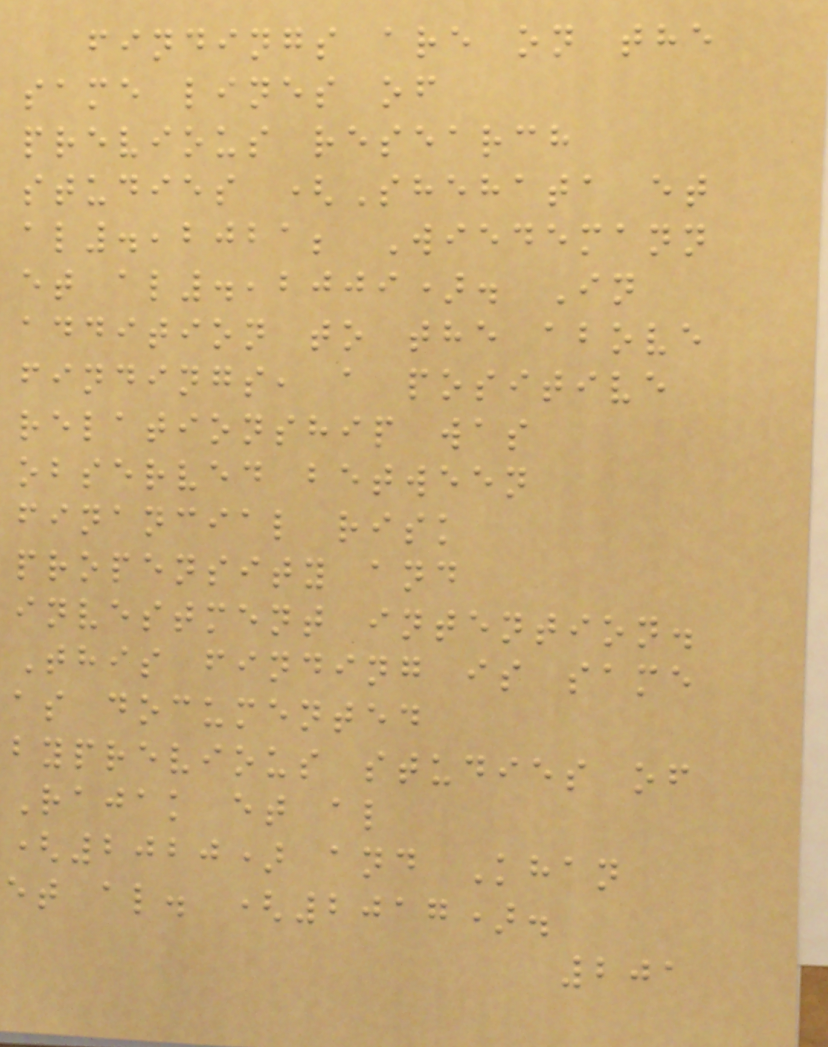findings are on the
same lines of
previous research
studies (Shehata et
al.,2021; Wiedemann
et al.,2009). In
addition to the above
findings, a positive
relationship was
observed between
financial risk
propensity and
investment intention.
This finding is same
as documented
byprevious studies of
Rajak et al
(2020) and Khan
et al. (2017).
201
